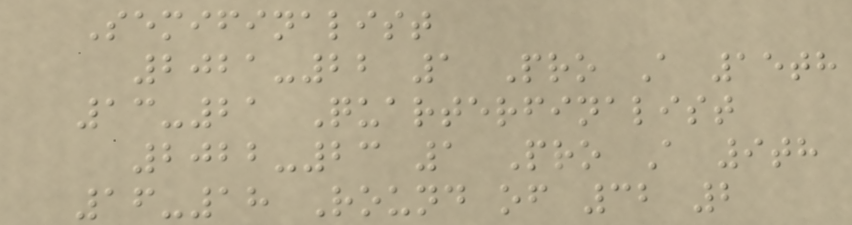Semifinalist
2021-22 1 Pro A 15th
13-21 Quarterfinalist
2022-23 1 Pro A 9th
16-18 Round of 32 2
